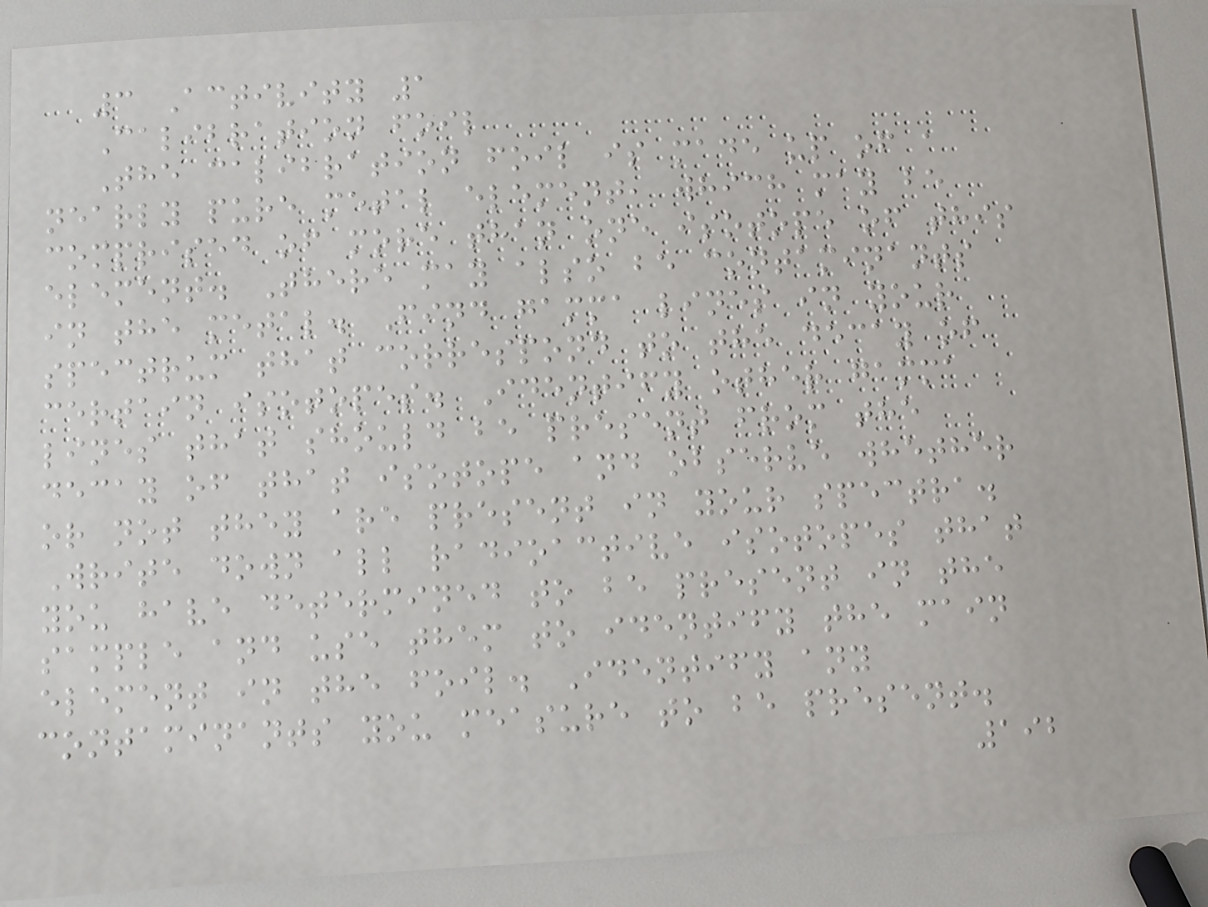3 Activity 1
Calibration foil
The calibration foil is made up of a
nearly pure metal element, which may be
comprised of more than one isotope of this
element. There may also be contaminants
in the metal. Find gamma lines in your
spectrum that correspond to the decay of
certain isotopes. Identify other gamma
lines that should be present from the
decay of that isotope and observe whether
or not they are present in your spectra.
Write down all radioactive isotopes that
you have determined to be present in the
sample and use them to identify the main
element in the foil. Identify any
contaminants you measure to be present.
192
